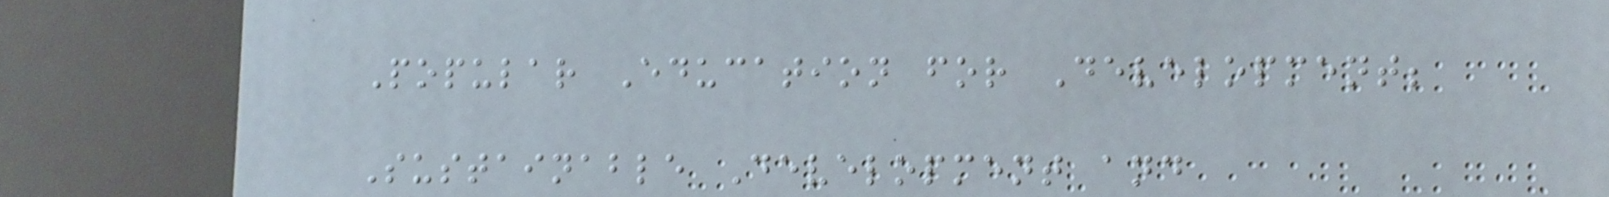Popular Education for Development;
Sustainable Development and
